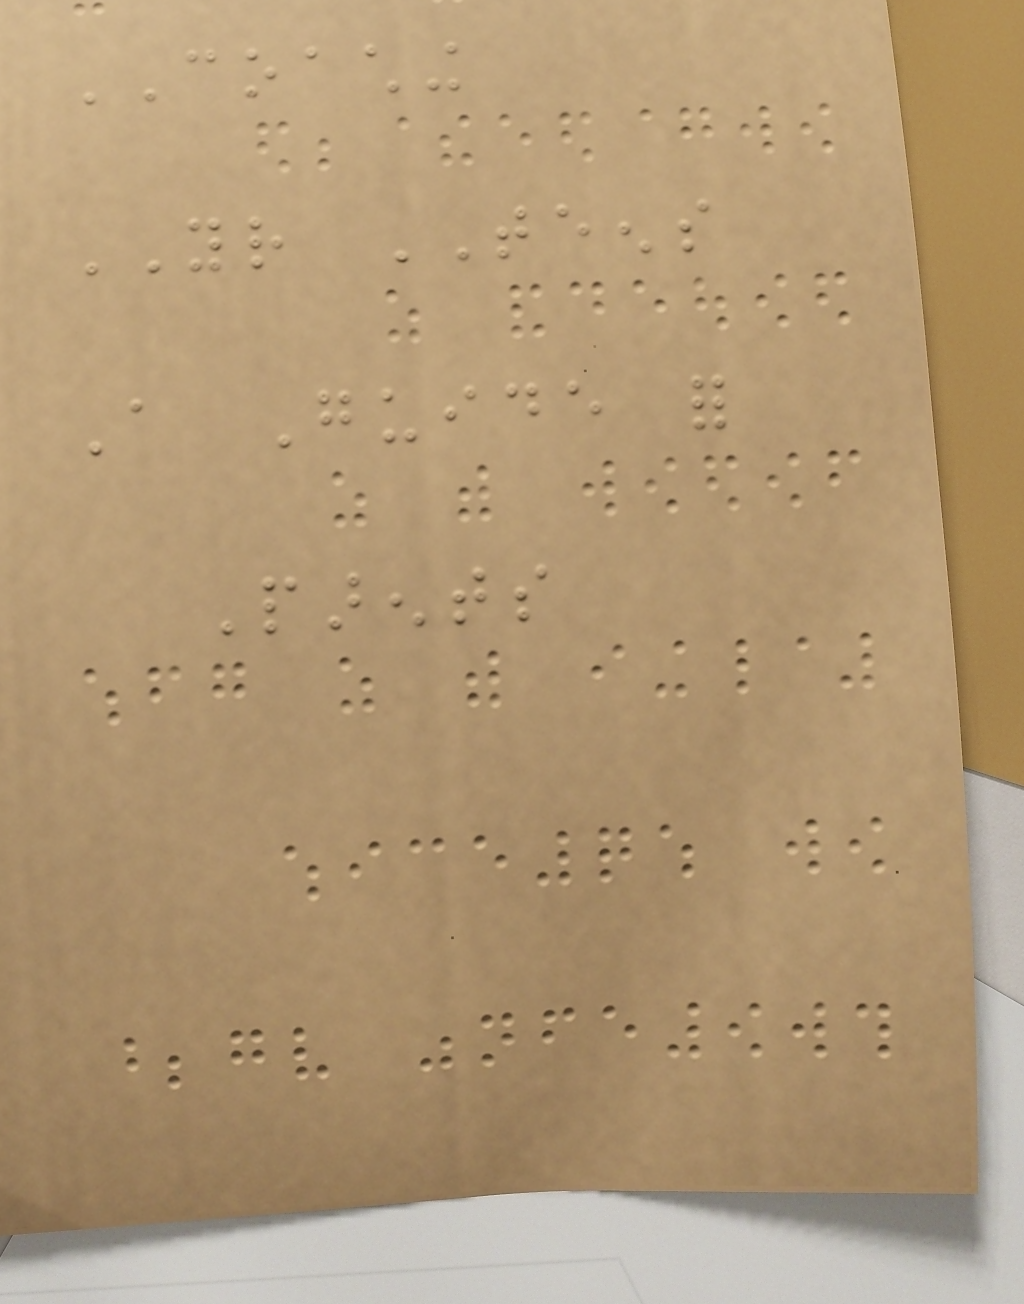COACHING
YOUR TEENS
A Guide for
Parents
